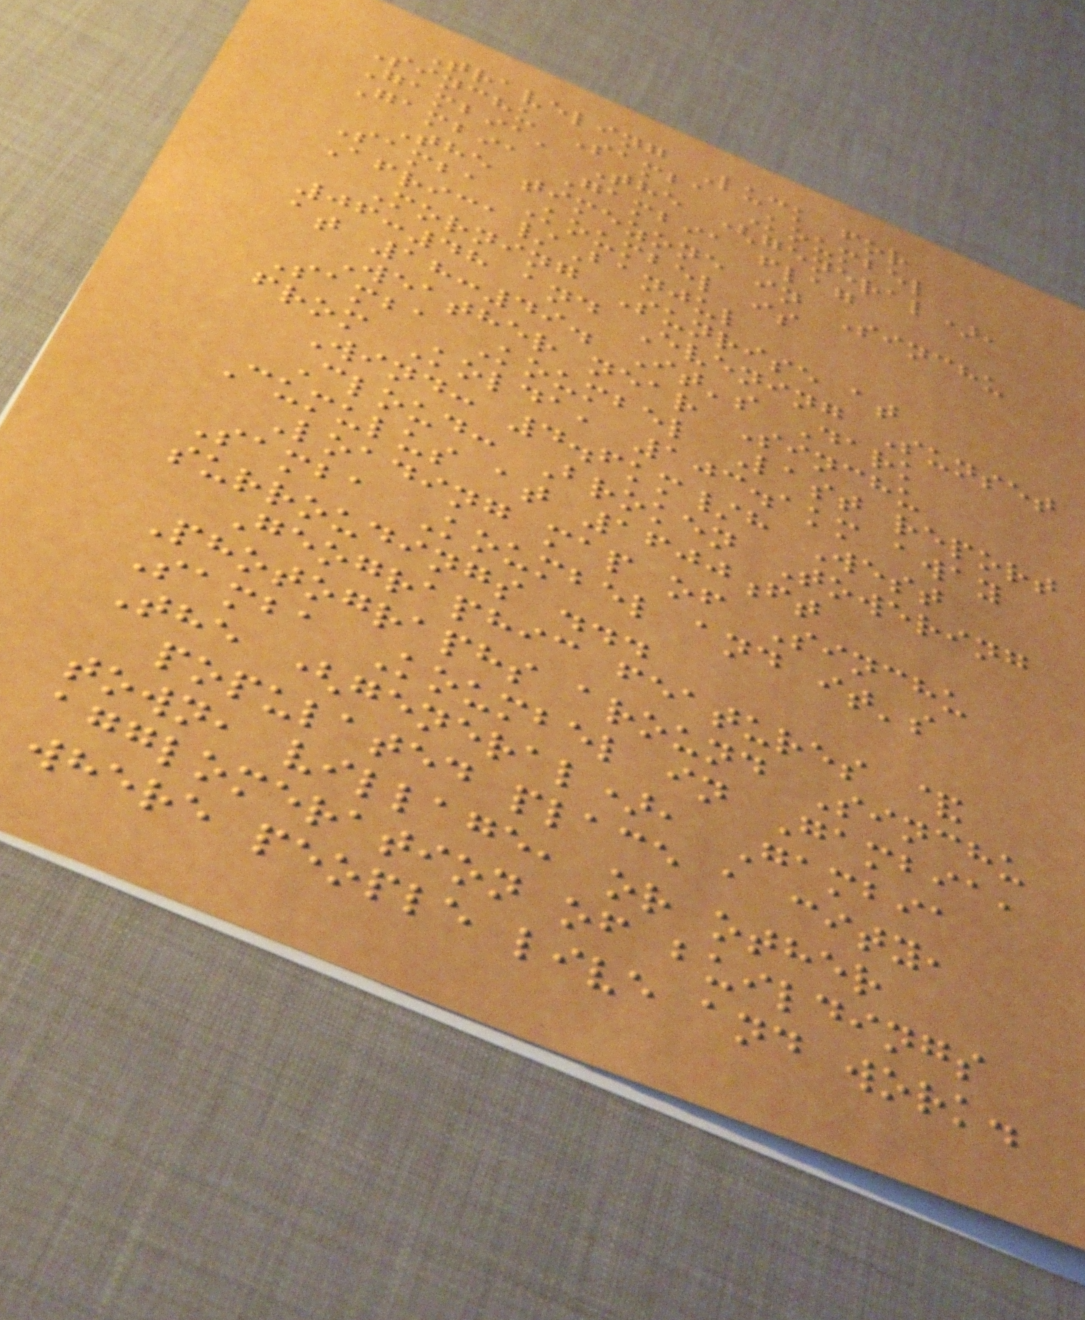Traveling Luck for
Sinchu Samba Koumbel
Gambia, The (general),
Gambia Gambia flag
The timezone in Sinchu
Samba Koumbel is
Africa/Banjul
Morning Sunrise at
06:48 and Evening Sunset
at 18:49. It's Dark
Weather near Sinchu
Samba Koumbel Last report
from Kolda, 103.1km away
Wind: 4.6km/h West
Cloud: Broken Towering
Cumulus at 1600ft
Loading map of Sinchu
Samba Koumbel and it's
surroudings ...
Geographic features &
Photographs around Sinchu
Samba Koumbel in Gambia,
The (general), Gambia
populated place a city,
town, village, or other
agglomeration of buildings
where people live and work.
